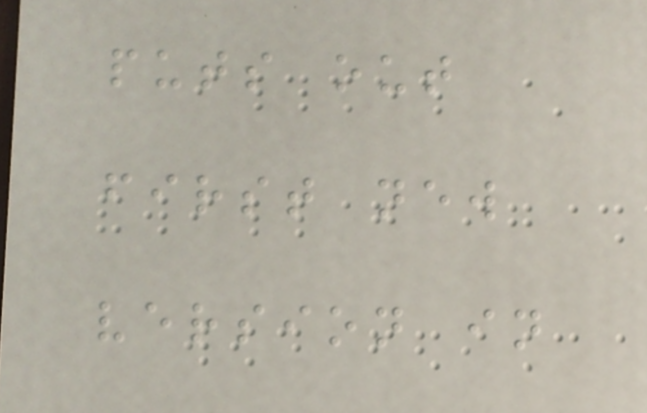puts out
first new
version in
